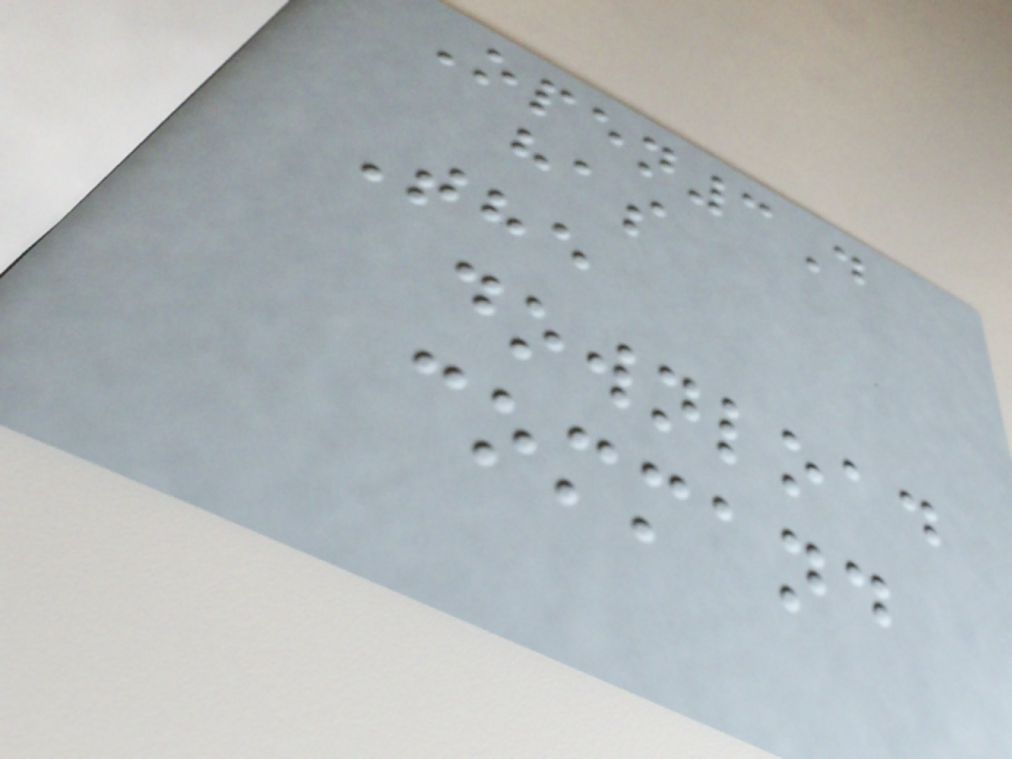Open3D
has
The
download
command
